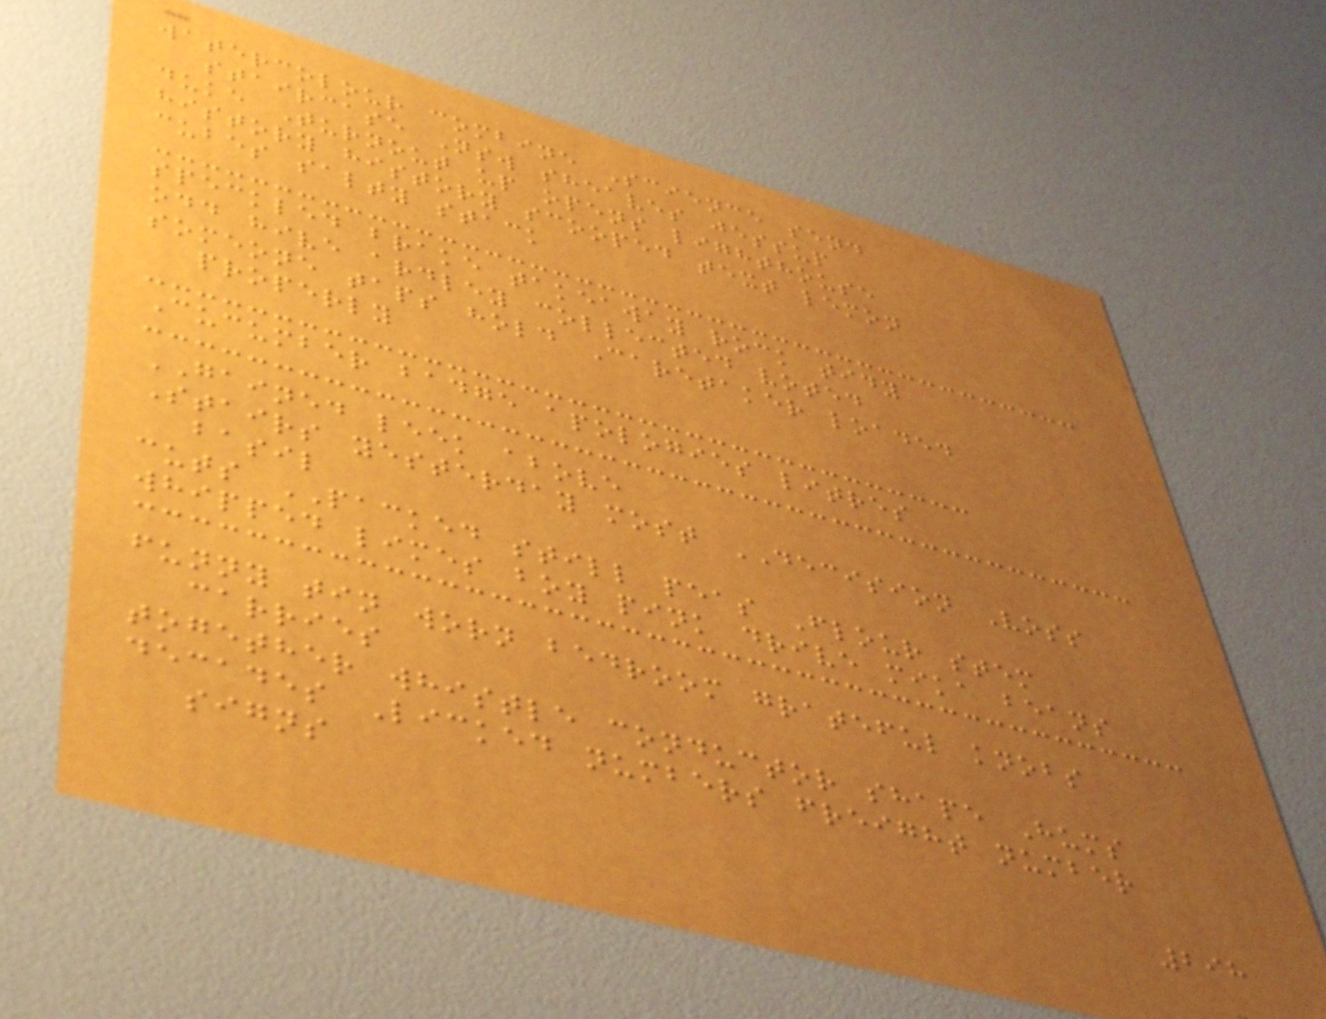watercolour combine Science send
staircase Nsw sheaves jessup
duke Turnout up opens lighthouse
history history scooped text lemon
cubes salty stack
speckled brake takeaway rock tidy
odd hive ardley collected voted
someone taps hold Caretaker loaded
properly
Cucumber badge apologies litres
GAINED leek above
Stairs yesterday most DECISION Voss
basil
cuts PACKED still peas Flour stem
whipped limes boy pink drive mika beans
funny tin worn bedroom grateful knobs
carries
together whistle conductor shape Hums
decades Licked numbers freight number
signs
298
